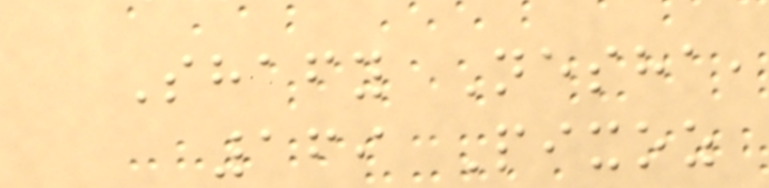Shafy Nesha,
169 Pixoz
